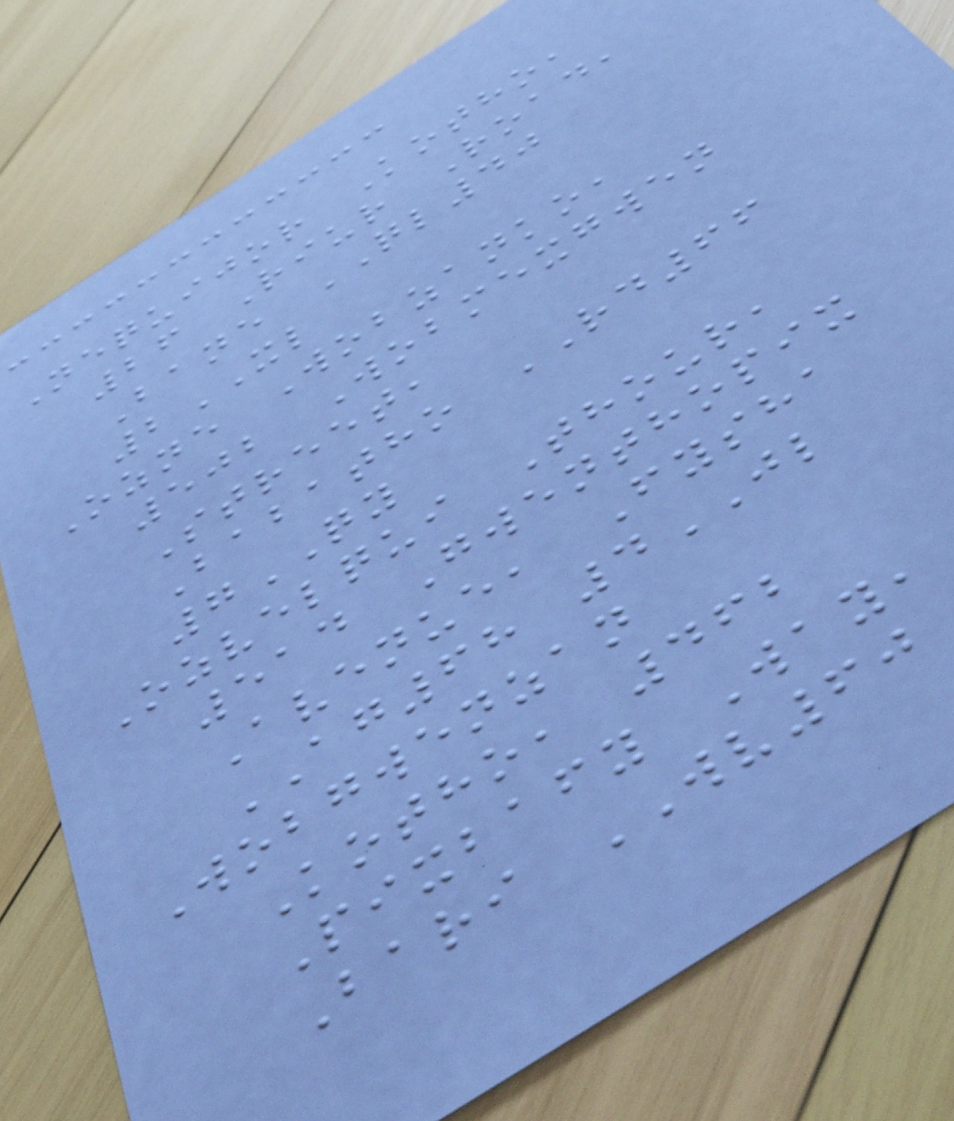Nequijor Kotho,
26 Riur Road,
Bane QL40
2XL
Ozne Wobzanko,
502 Wobmexgwen
Street,
Babatho RD66
7QY
Ozvelqui Thour,
514 Gwenthopix
Avenue, Fysha
AG68 4JL
Wobgwenzan
Kotho, 462
Pixbafy Way,
Bari WV60
